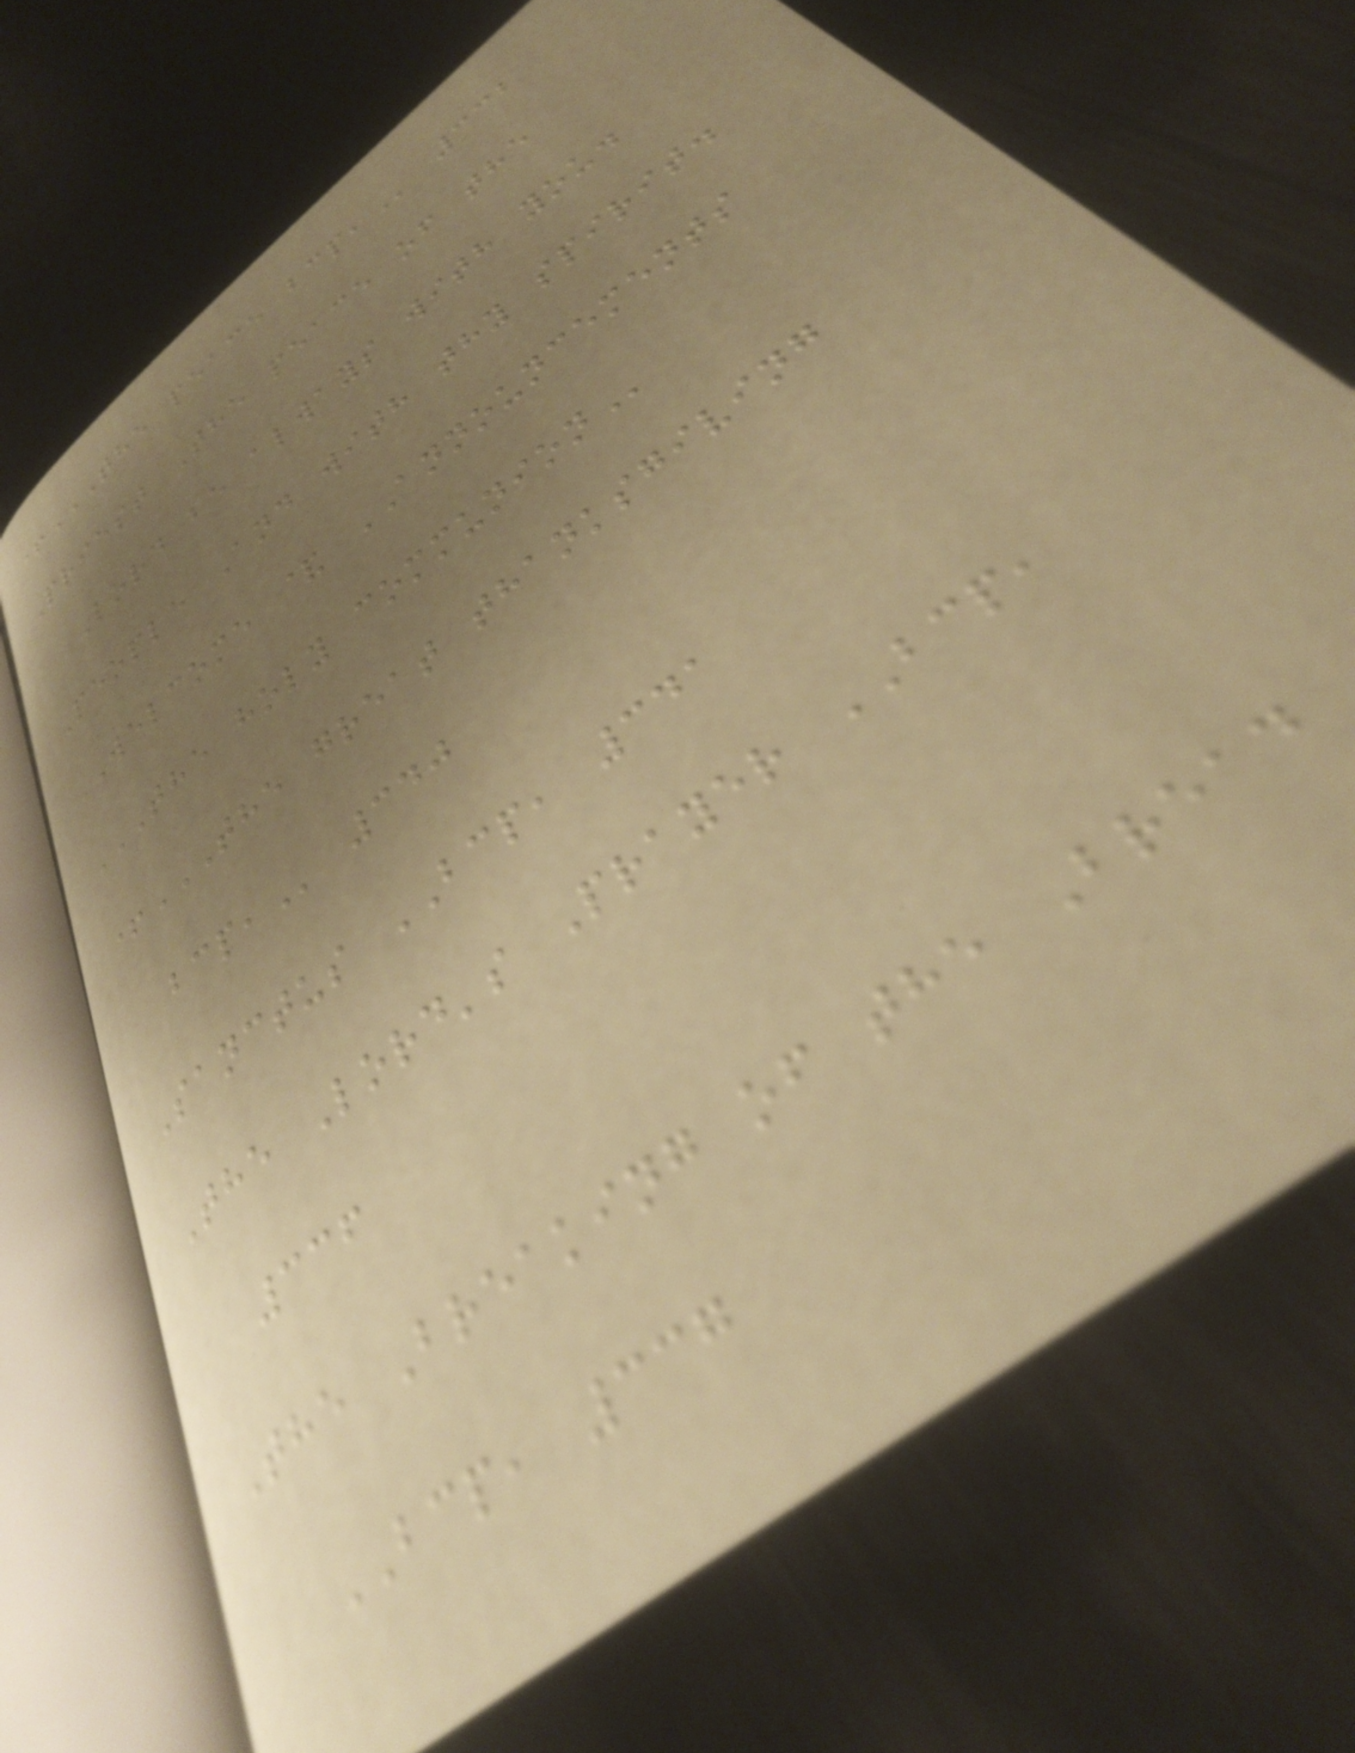+THE PEACE BCP, 332
Priest The peace of the
Lord be always with you.
People And with thy spirit.
WELCOME & ANNOUNCEMENTS
THE HOLY COMMUNION
+THE GREAT THANKSGIVING
BCP, 340
Sanctus BCP, 341
The Lord's Prayer BCP,
336
The Breaking of the Bread
BCP, 337
